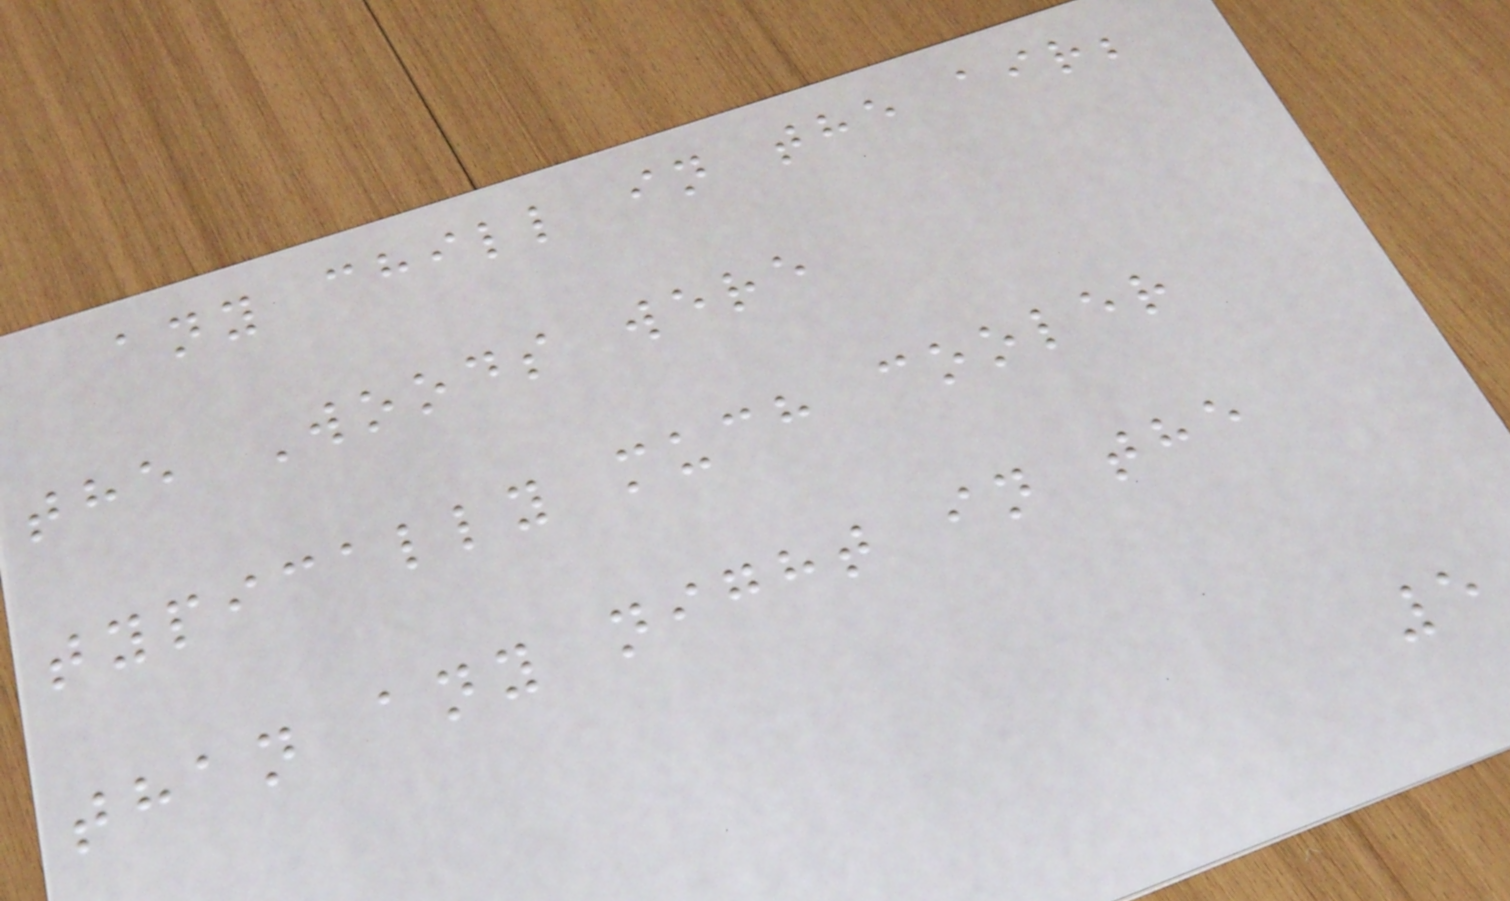any chill in the air;
the Woods were
typically much cooler
than any night in the
5
